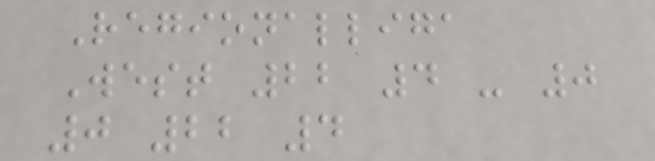Regionalliga
West 22 4 - 0
0 22 4
